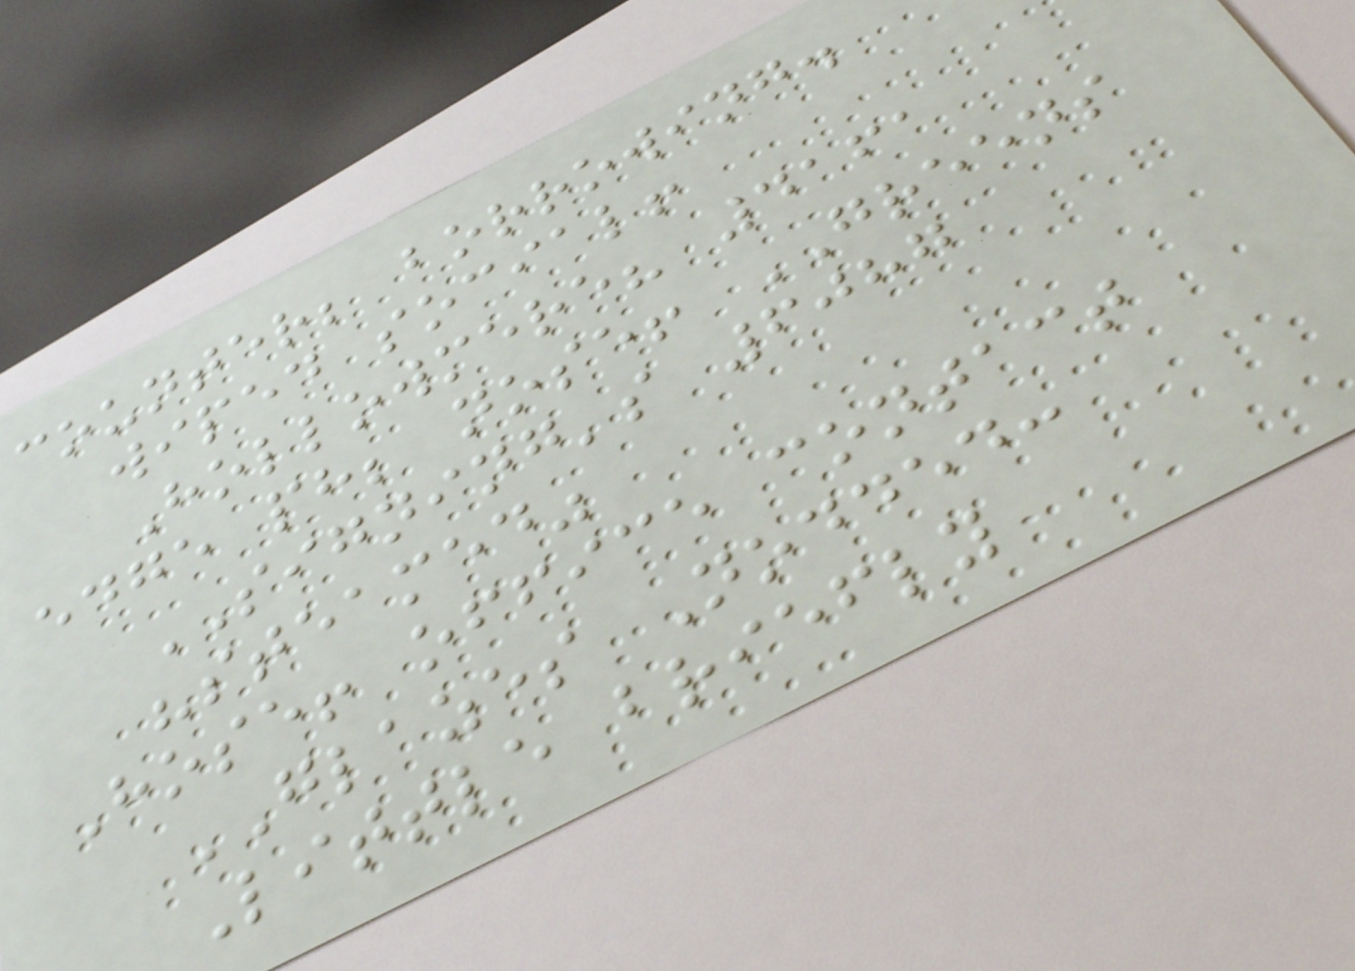counter; borrowing.
wiped social!
Hollowmere? 4161
edge ph; nose! GREENS
SIGNING's 6087
"steamed"
Hose! office contact
GLAZES Nodded:
Little briefly
